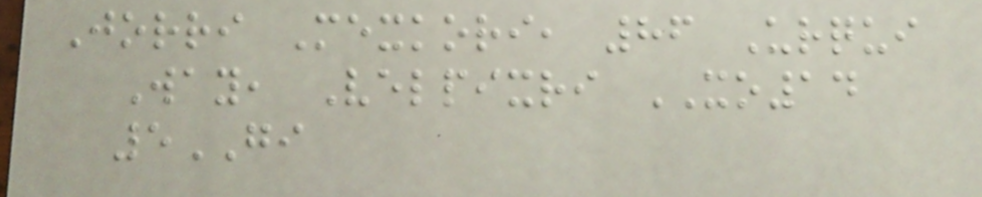Jorri Mexkori, 86 Urqui
Way, Velpixri XO14
5GI
